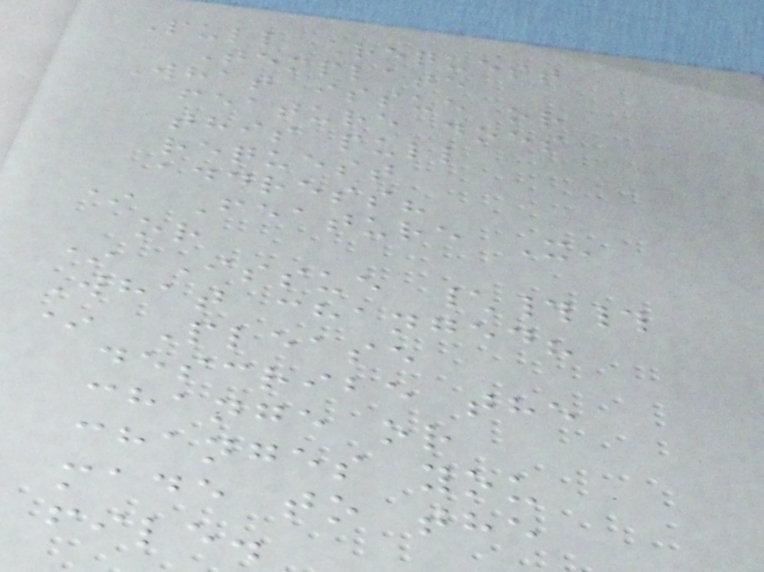Pull Request
Template
What issue or
feature does
this pull
request
address?
* Feature X,
or
* Issue \##
What changed?
* Please
describe the
change or
changes you
made to the
file.
